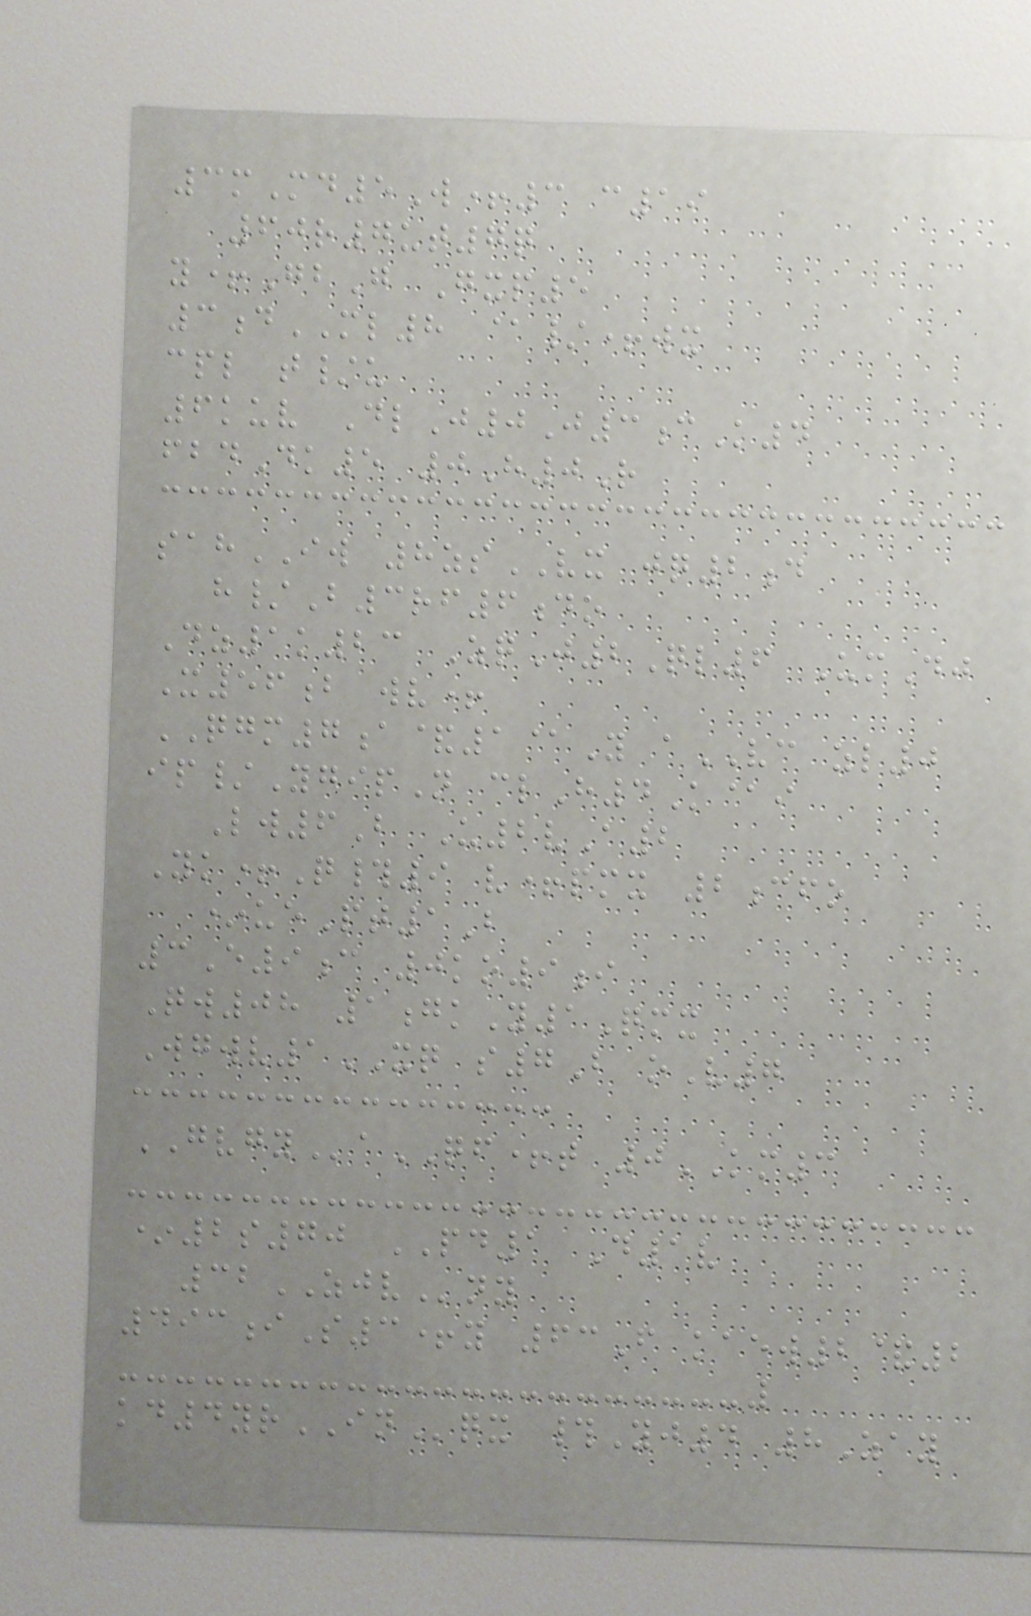3mMd5W+3 c19
60r7ut7q
y+GbG Gxp5
3dML8 @/+wx
cpl t/u
6kuv DlJ0J3cK4
fbdDk5 0H0R
sahIW 8zsVX jq2d
h/B3rf6do
Dz1k23 ZqJ2Ql6 UmDj
X56b wv+
QGM7a&1@Y aVC zl0
ip/YgipN clH4K@i
Lw6B U2vA2
Yk+Q#9 v+pmx 2cfo
*uePt1B
3E9c 0ko9i
Qw08 1gkY1Qmx
Wgwv1XQ s7B oV7
GVGYaQF+t 0KM3
*2s70 PD1 D1v
32ZJVny
493iS3+y 63F kaew2&2
kd4yrINqx #Yj4 8Zay
